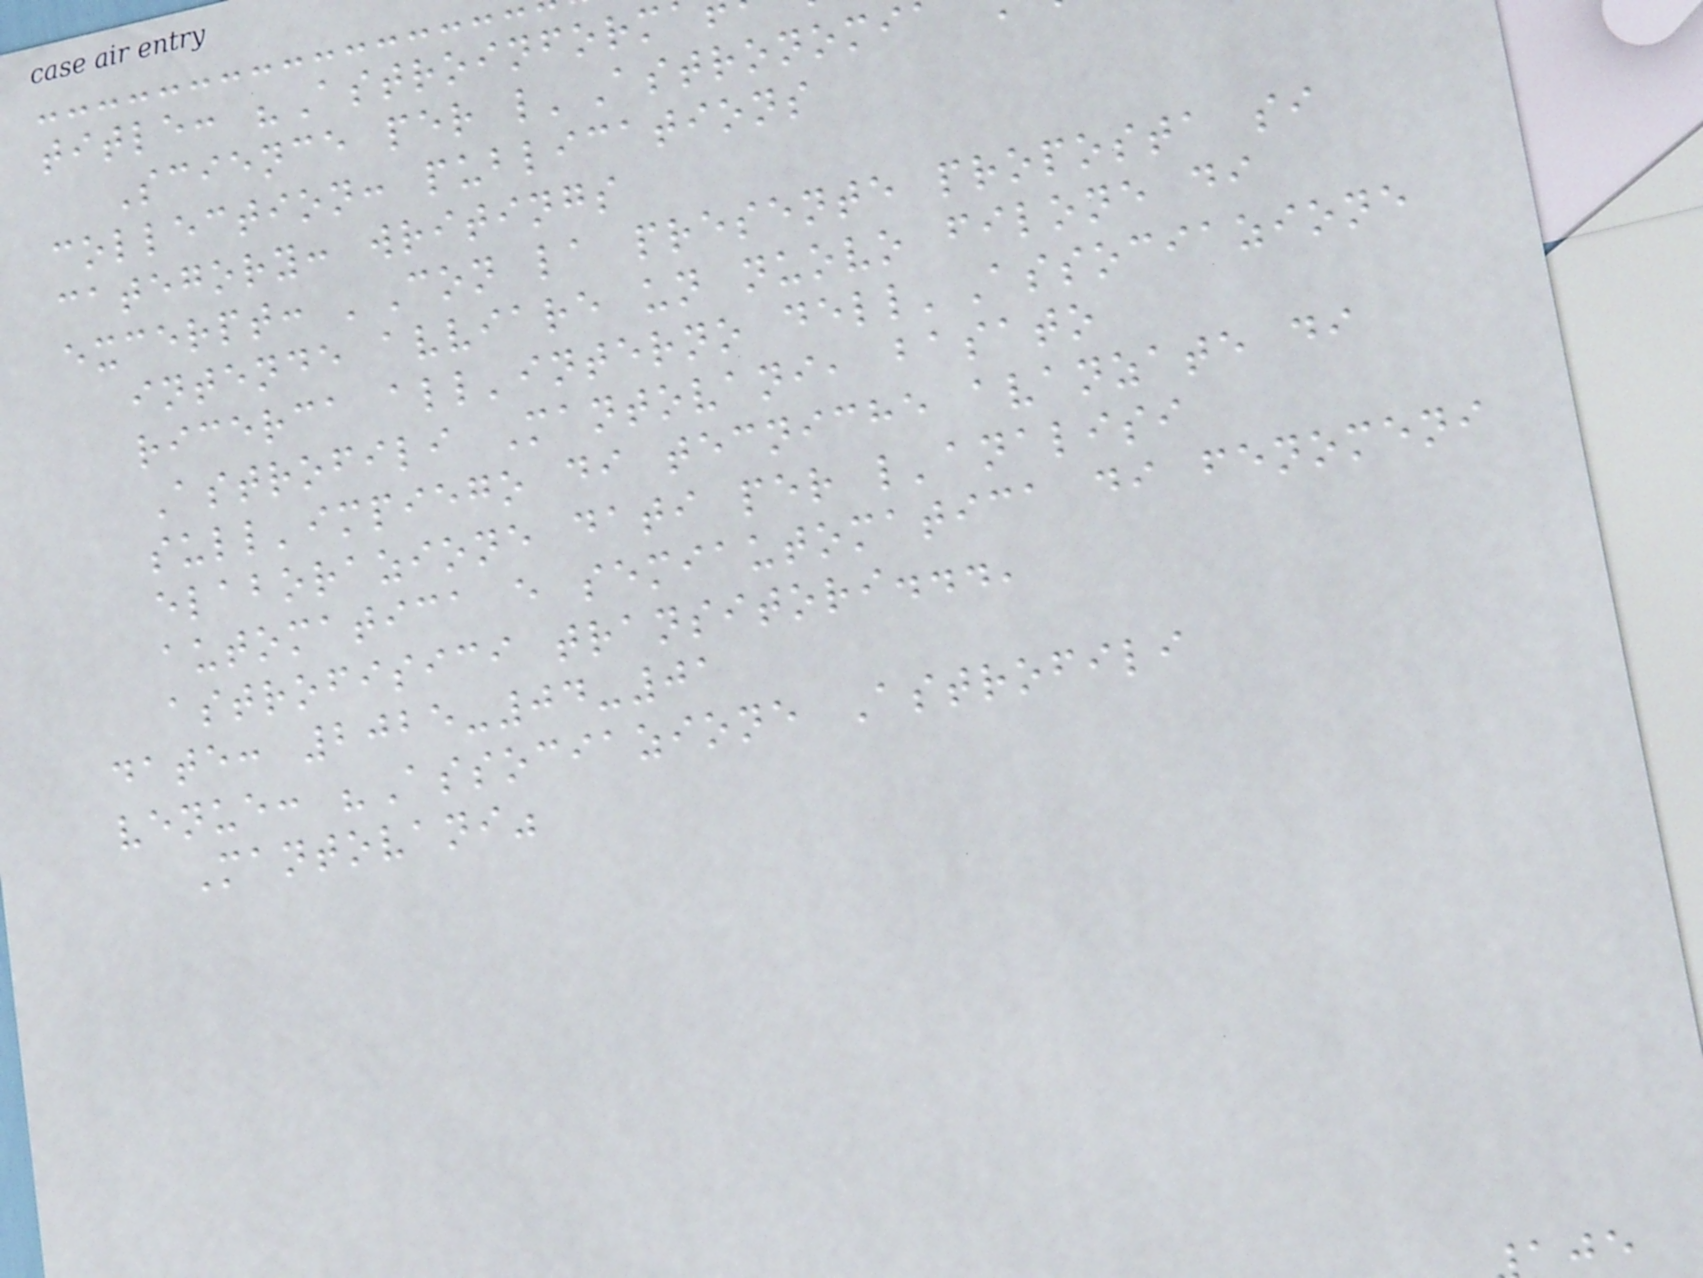title: "Astroinform
Science per l'Astronomi
collection: publications
category: writings
excerpt: 'Con la presente proposta si
intende avviare un nuovo filone di
ricerca all'interno dell'Associazione
Astrofili Mantovani, basato
sull'impiego di tecniche avanzate di
elaborazione dati per l'analisi
automatica e semiautomatica di fenomeni
astrofisici transitori...'
date: 2025-04-01
venue: "Associazione Astrofili
Mantovani"
